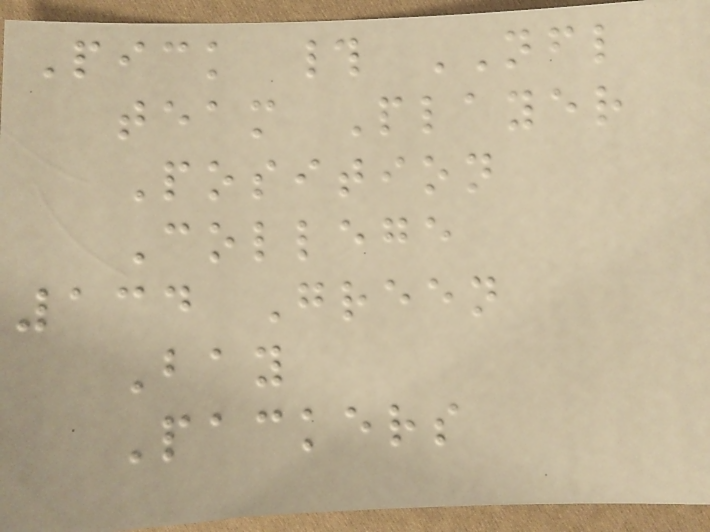Pick # NFL
team Player
Position
College
134 Green
Bay
Packers
